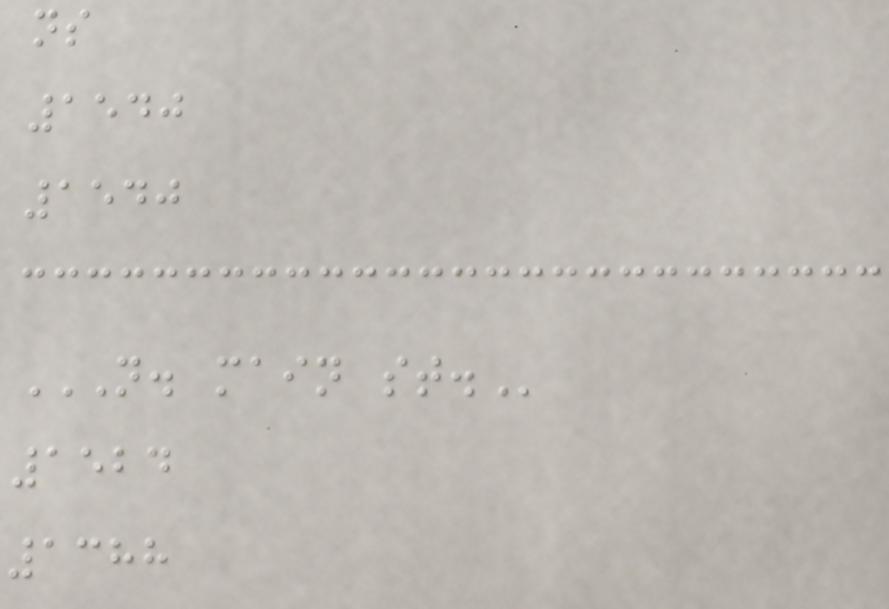ns
1540
1540
N. MAIN ST.
1524
1388
